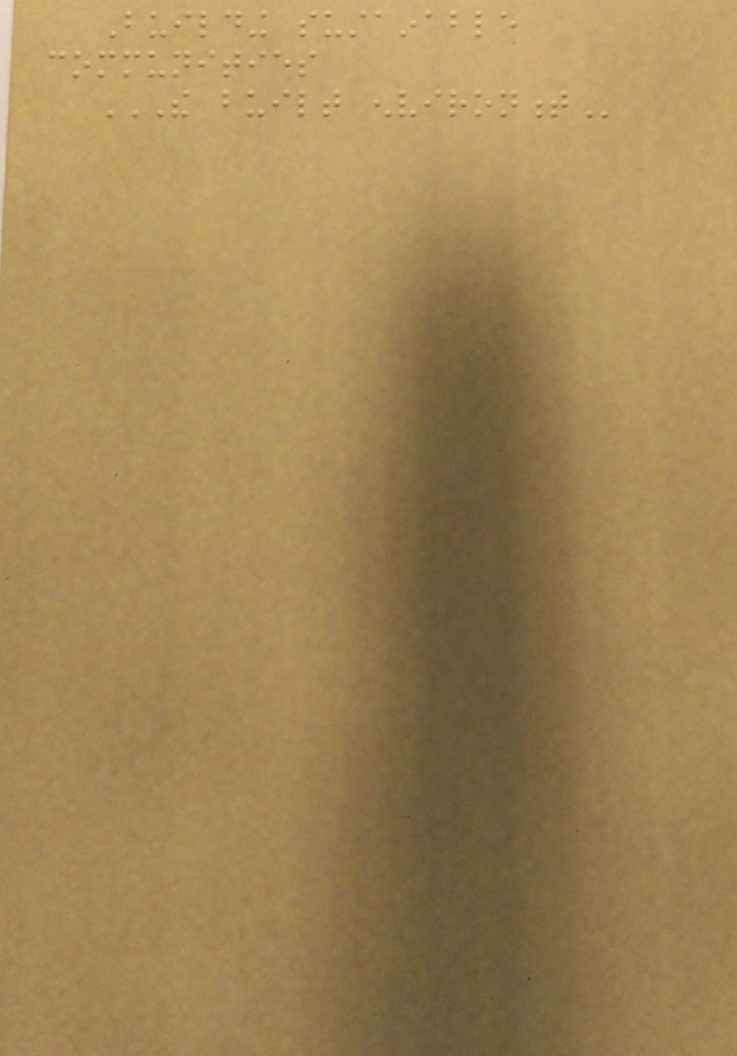Building sustainable
communities
THE BUILT ENVIRONMENT
